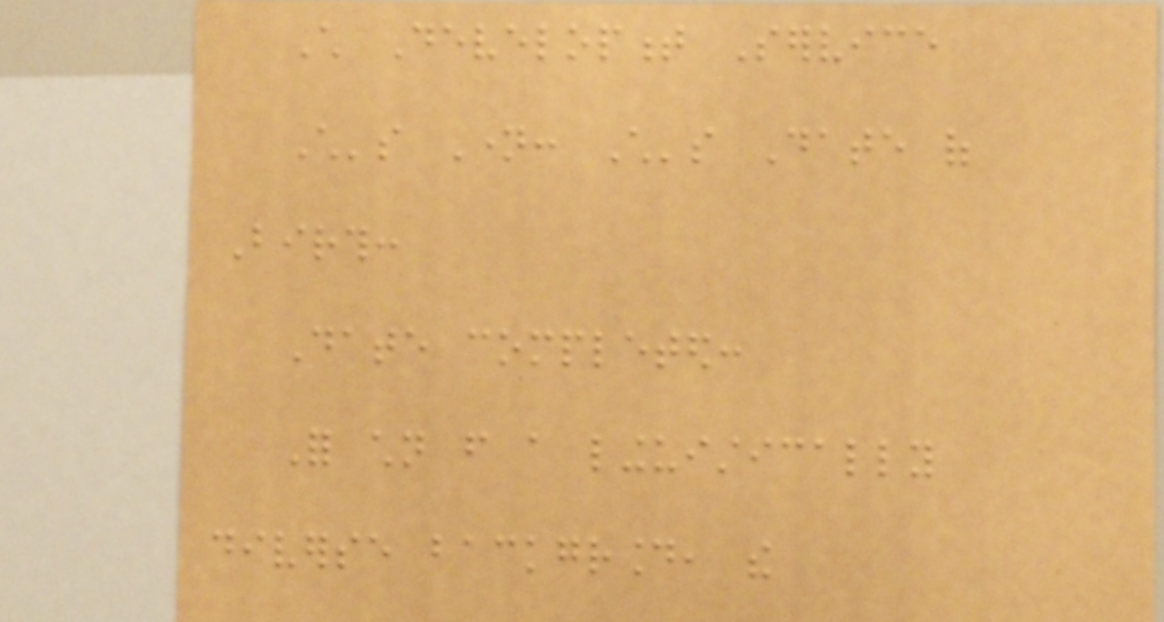Child Development Service
Child's Name: Child's Date of
Birth:
Date completed:
For children from a linguistically
diverse background, the
